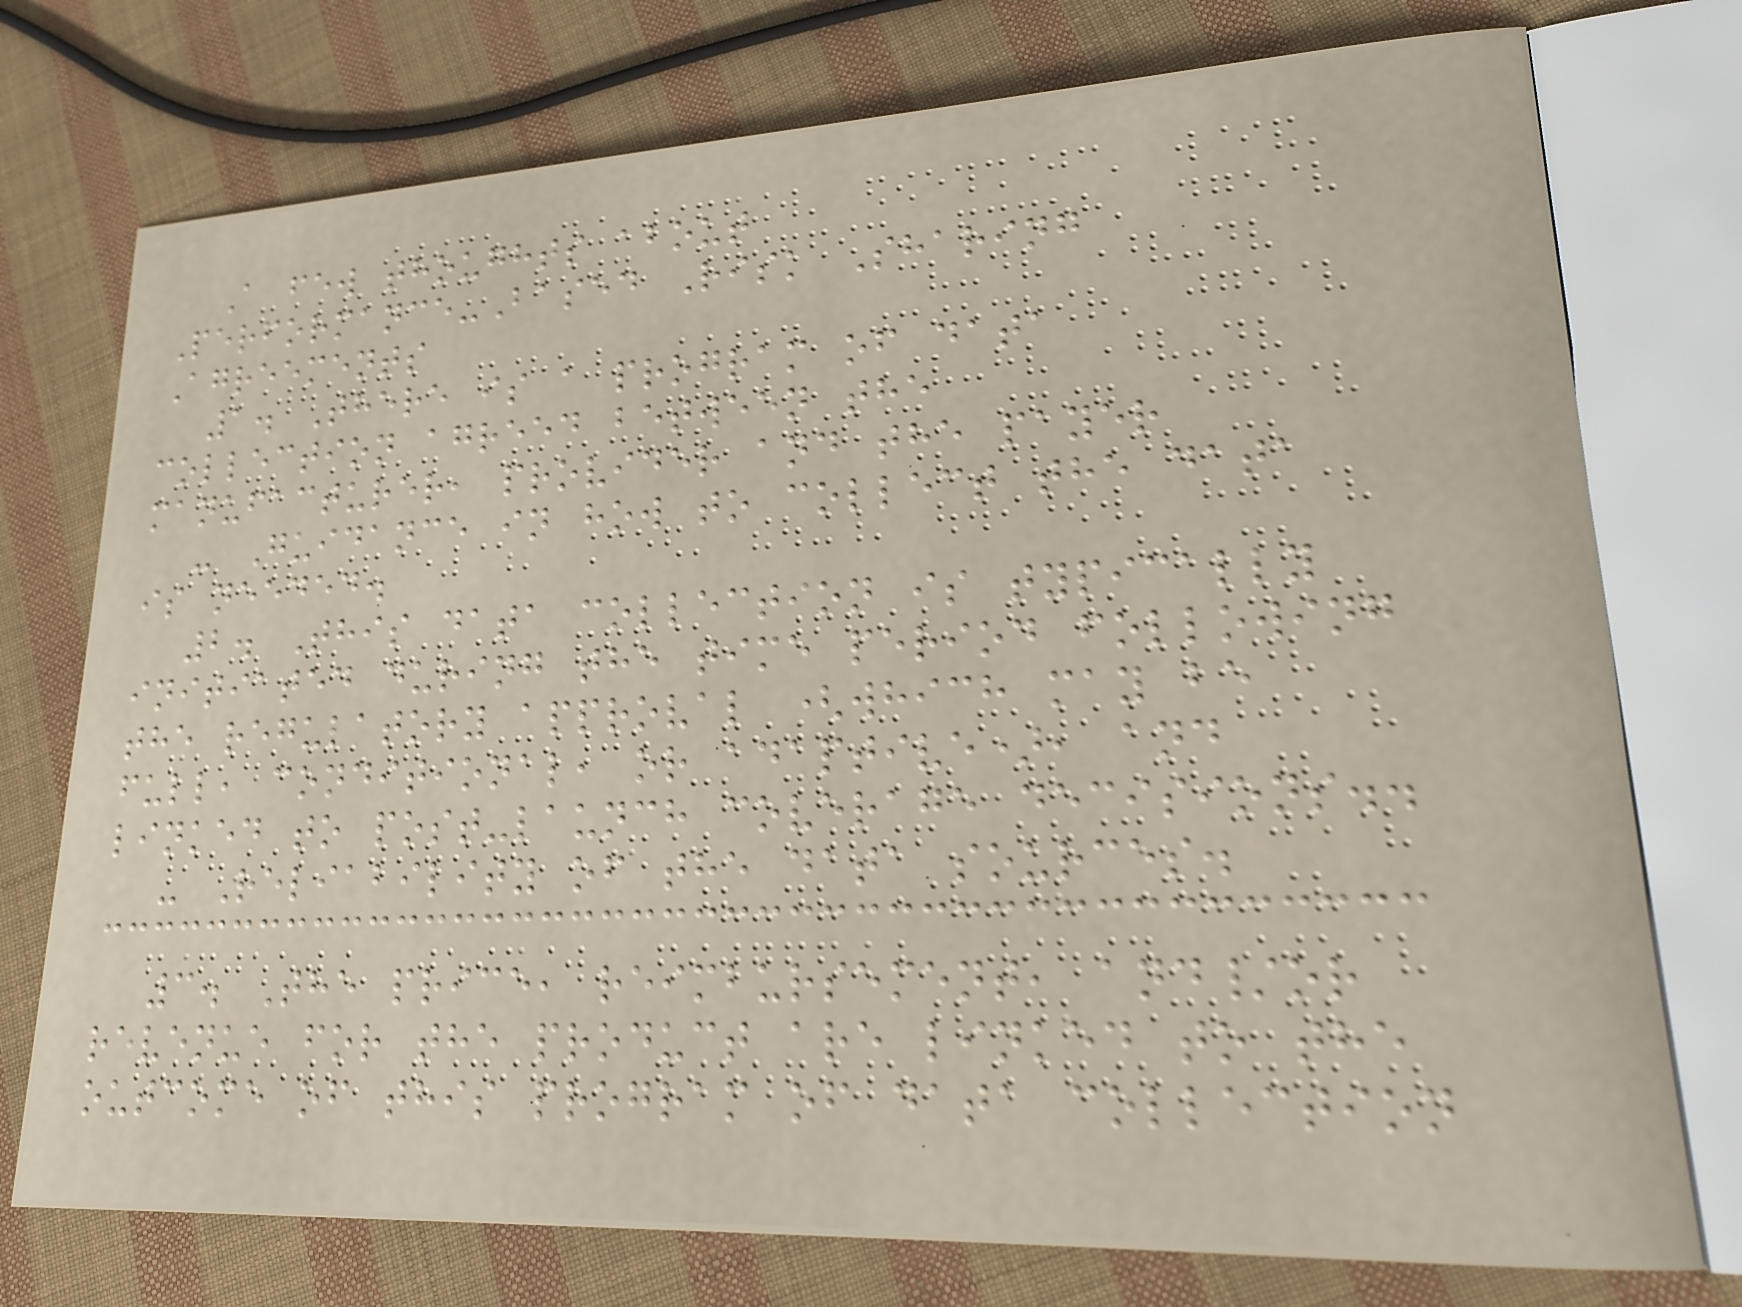A few thoughts about
Performance-Based Risk Sharing
Agreements
1. There is a program of data
collection agreed between the
manufacturer, provider and the payer
- Guidance in how to collect the data
is needed.
2. This data collection is typically
initiated during the time period following
the regulatory approval (which may be
full, conditional, or adaptive), and
linked to post-launch coverage decisions..
- Reliability of the data sources.
3. The price, reimbursement, and/or
revenue for the product are linked to the
outcome of this program of data collection
